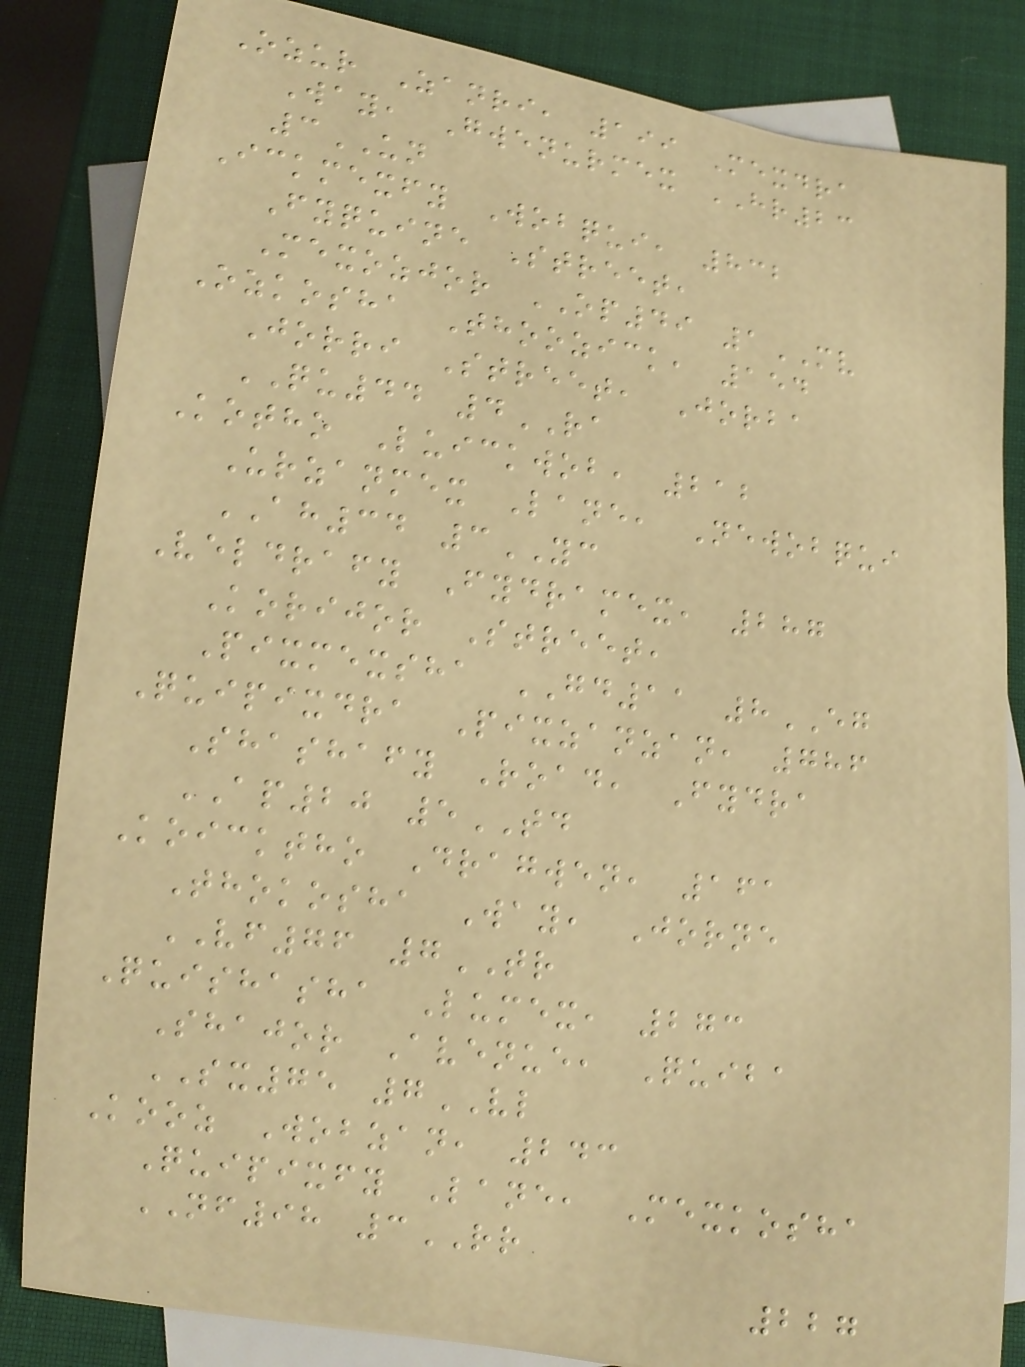Ozur Zanri, 199 Mexdra
Way, Gwenurmex HR23
3UN
Ickmexfy Wobqui, 832
Fyquine Street,
Mexozjor OP49 1MV
Ozkosha Thoozick, 154
Jorri Street, Jorba
QU44 4RA
Kotho Luickwob, 212
Urzanmex Lane, Newobqui
AH34 3YC
Veldrafy Fydramex, 287
Korijor Street,
Pixmexsha GD11 8EG
Quipixdra Pixzanzan, 786
Shashafy Road, Fydra
AP20 5TD
Koicktho Dragwen, 161
Thokosha Way, Jorne
VF76 7TR
Quishasha Lumex, 273
Shajor Avenue, Quiba
SX75 7VL
Kooz Wobzan, 243
Quipixfy Lane, Mexkosha
NF98 3RR
227
